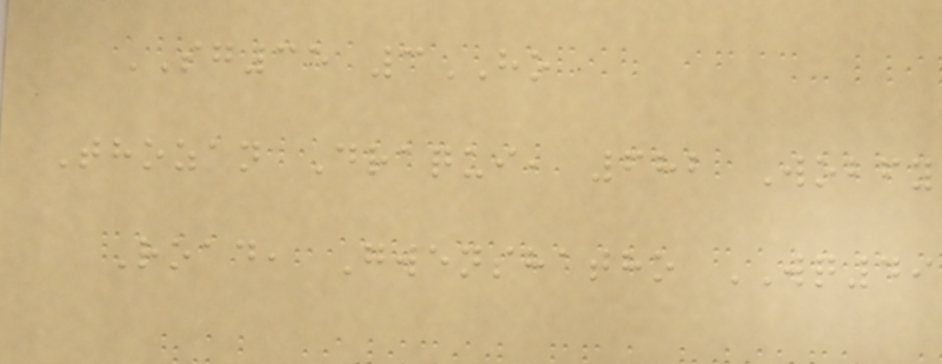SG35 3HO
Thozan Draqui, 682 Wobfy
Road, Gwenshatho WQ49
